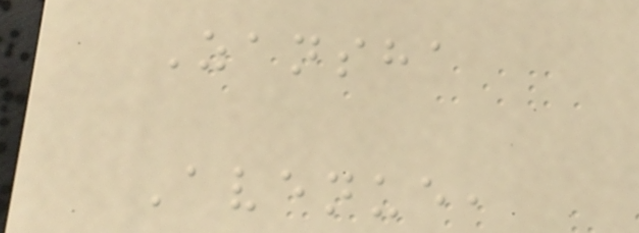Zansha
Avenue,
